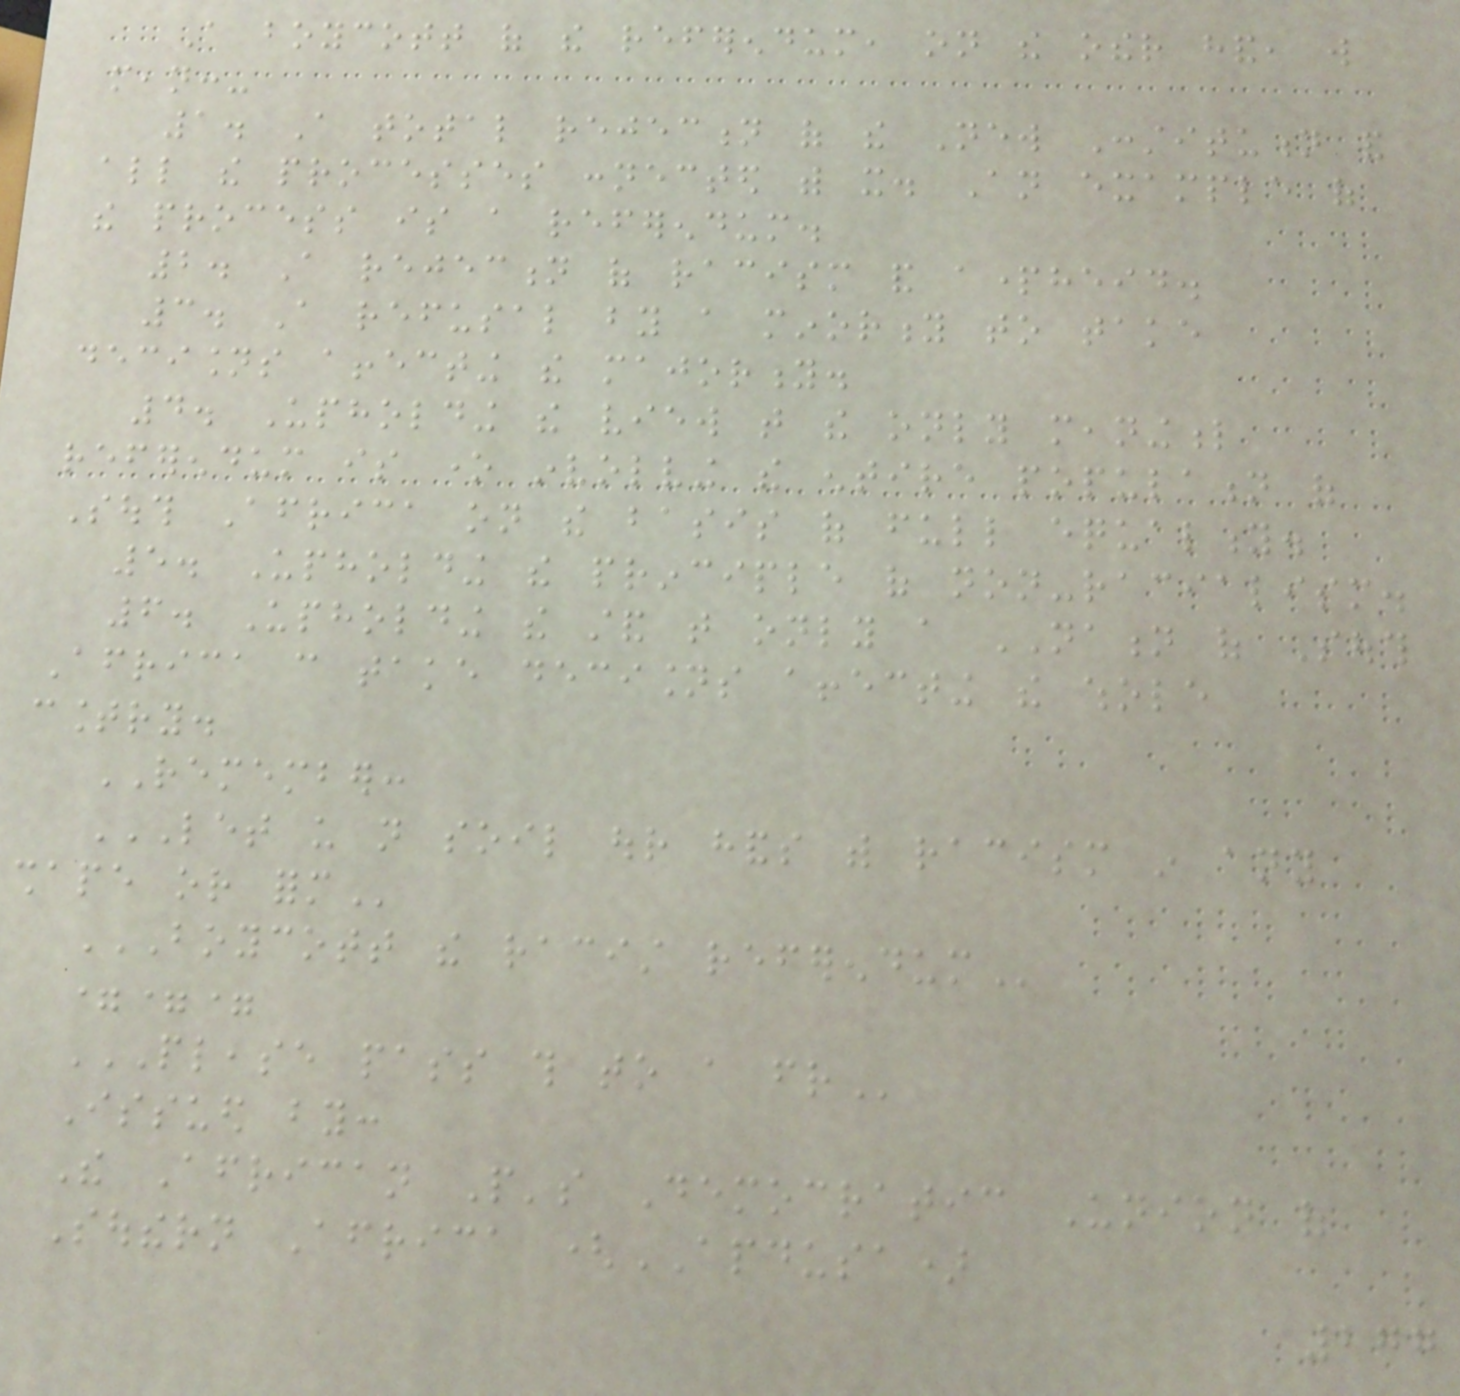A boycott of the referendum, on the other hand, will
mean:-
1. A total rejection of the New Constitution and
all the processes connected with it. An example of
the process is a referendum.
2. A rejection of racism and apartheid.
3. A refusal by a minority to take
decisions affecting the majority.
4. Upholding the view that the only meaningful
referendum is one involving the entire population of
South Africa on the basis of full equality.
5. Upholding the principle of non-racialism.
6. Upholding the stand that only a NATION of South
Africa can take decisions affecting the whole
country.
REMEMBER:
LET US NOT SOIL OUR HANDS WITH RACISM IN ANY
SHAPE OR FORM
BOYCOTT THE RACIST REFERENDUM
===
PLEASE PASS THIS TO A FRIEND
Issued by:
The African People's Democratic Union of
Southern Africa (APDUSA)
277
